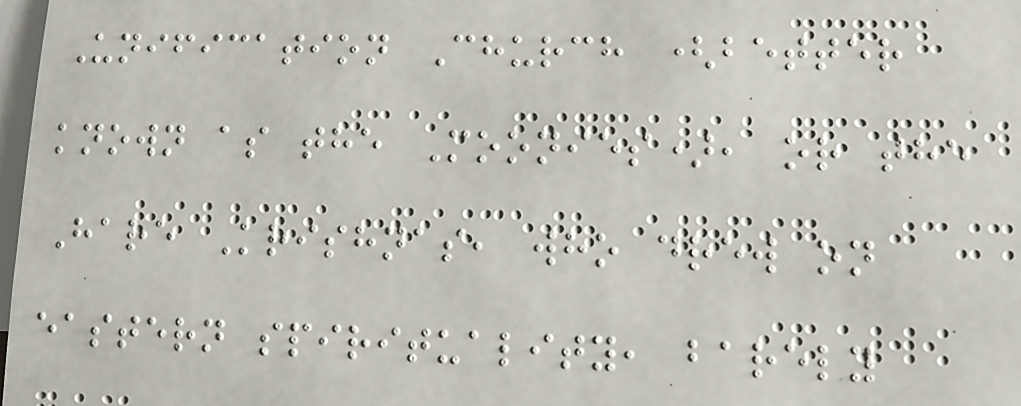Unification Church (better
known as the Moonies), or the
Hare Krishnas, who drew on
eastern spirituality, barely
